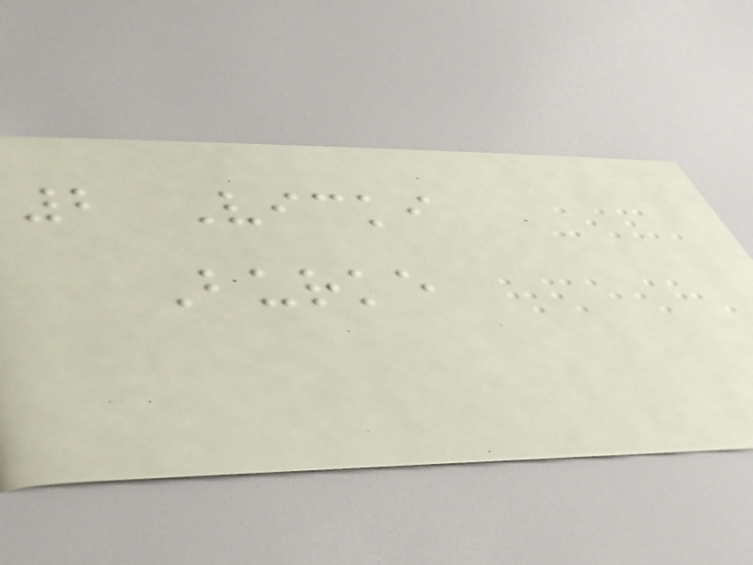2 Vicki
Burke
